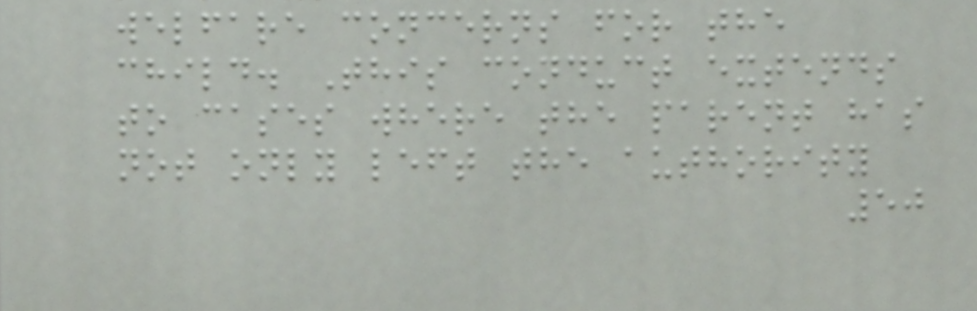welfare concerns for the
child. This conduct extends
to cases where the parent has
not only left the authority
50
